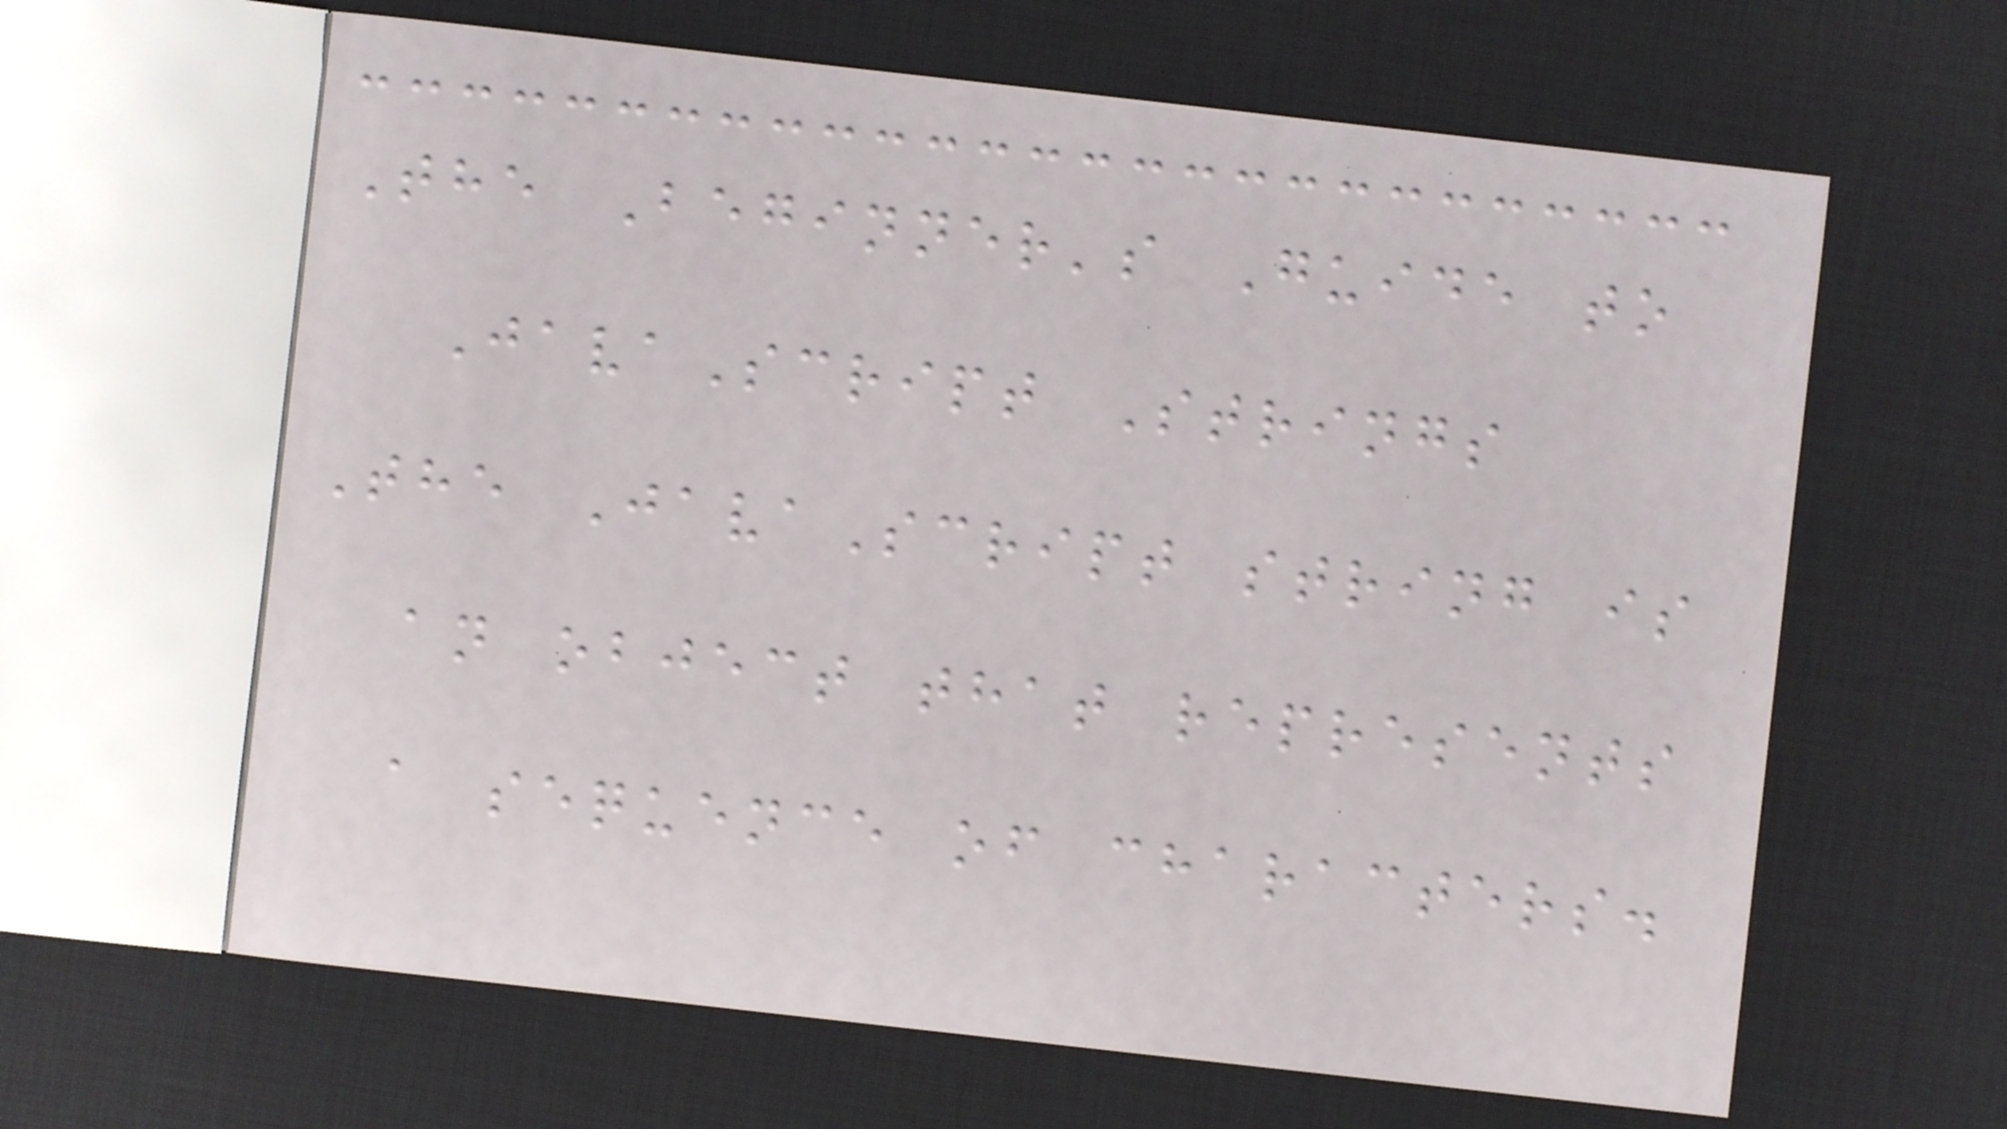The Beginner's Guide to
JavaScript Strings
The JavaScript string is
an object that represents
a sequence of characters.
